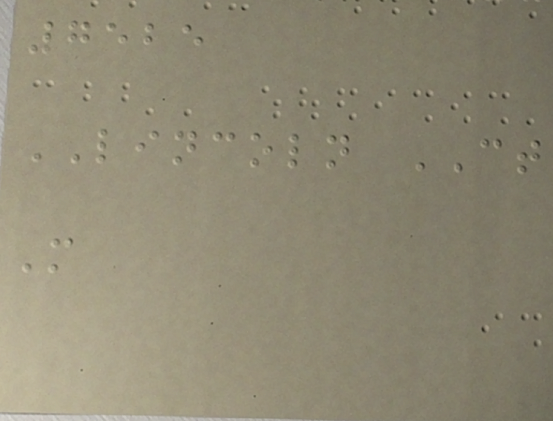7525
LINCOLN CT
M
